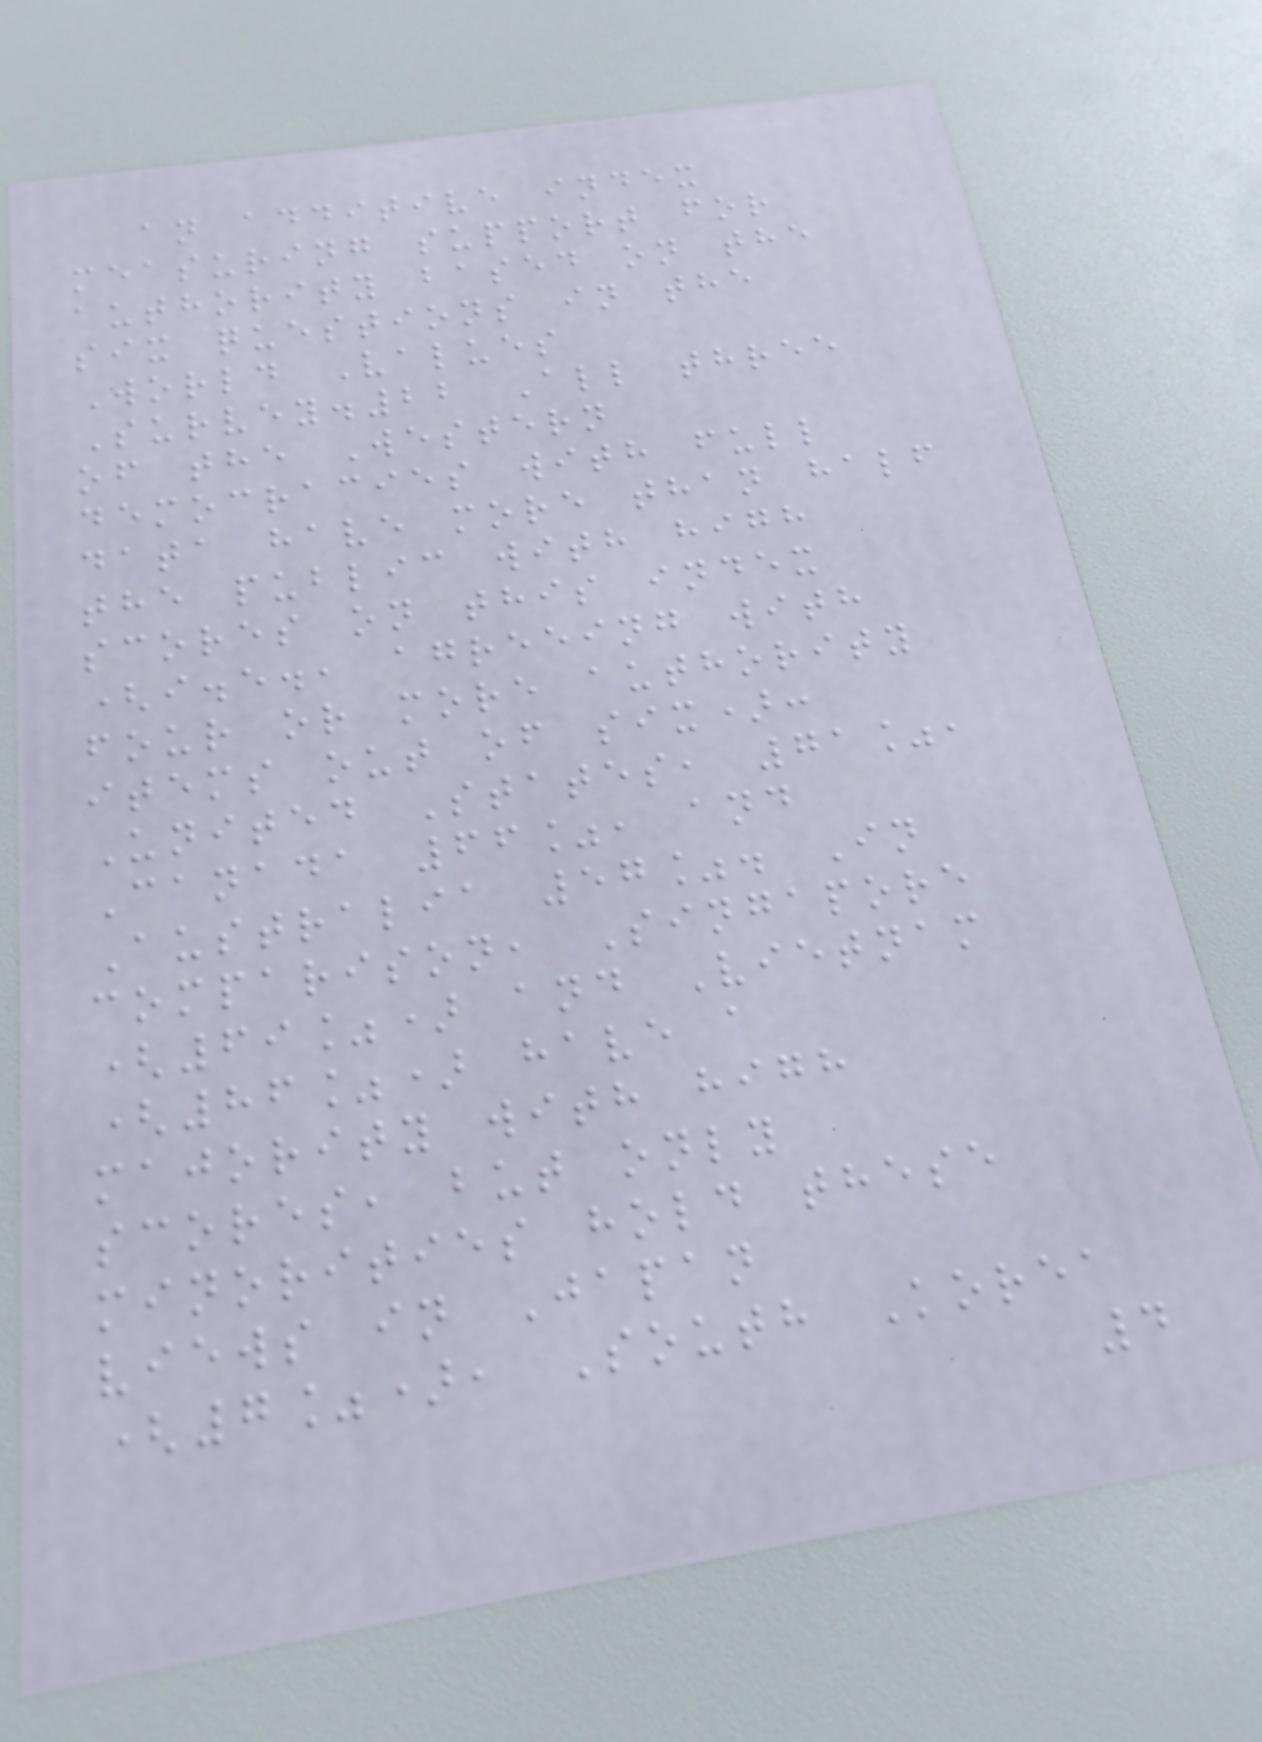an additive index
measuring support for
authority based on the
six questions in the
World Values
Survey.22 All three
of the Western
democracies with full
data have more than half
the public with high
scores on this index
(i.e., agreeing with
four or more authority
items out of six):
United States, 71%,
Canada 66%, and
Australia 57%. In
comparison, Singapore
(69%) and Vietnam
(86%) have a
majority with high
scores, but only
minorities hold these
views in Japan
(7%), South Korea
4
